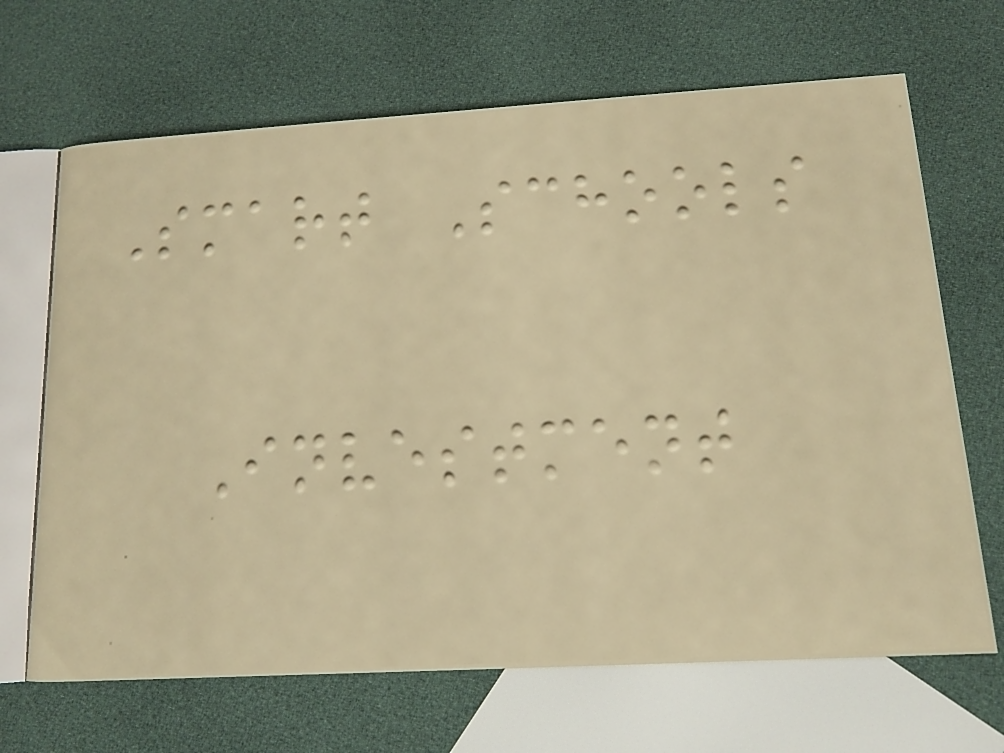Smart Schools
Investment
